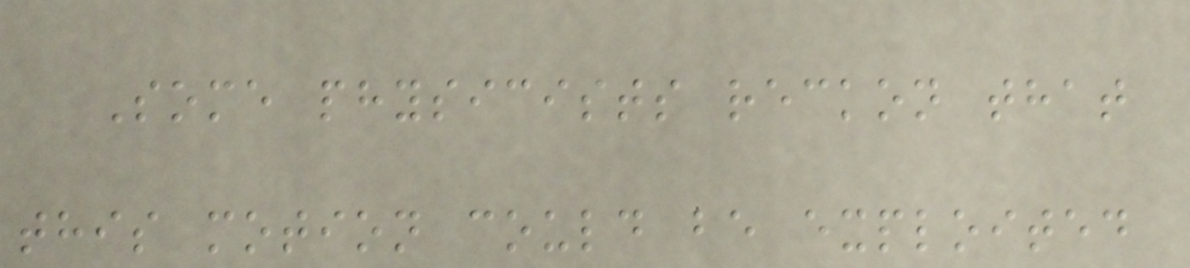Some physicists reckon that
this motion could be exploited
